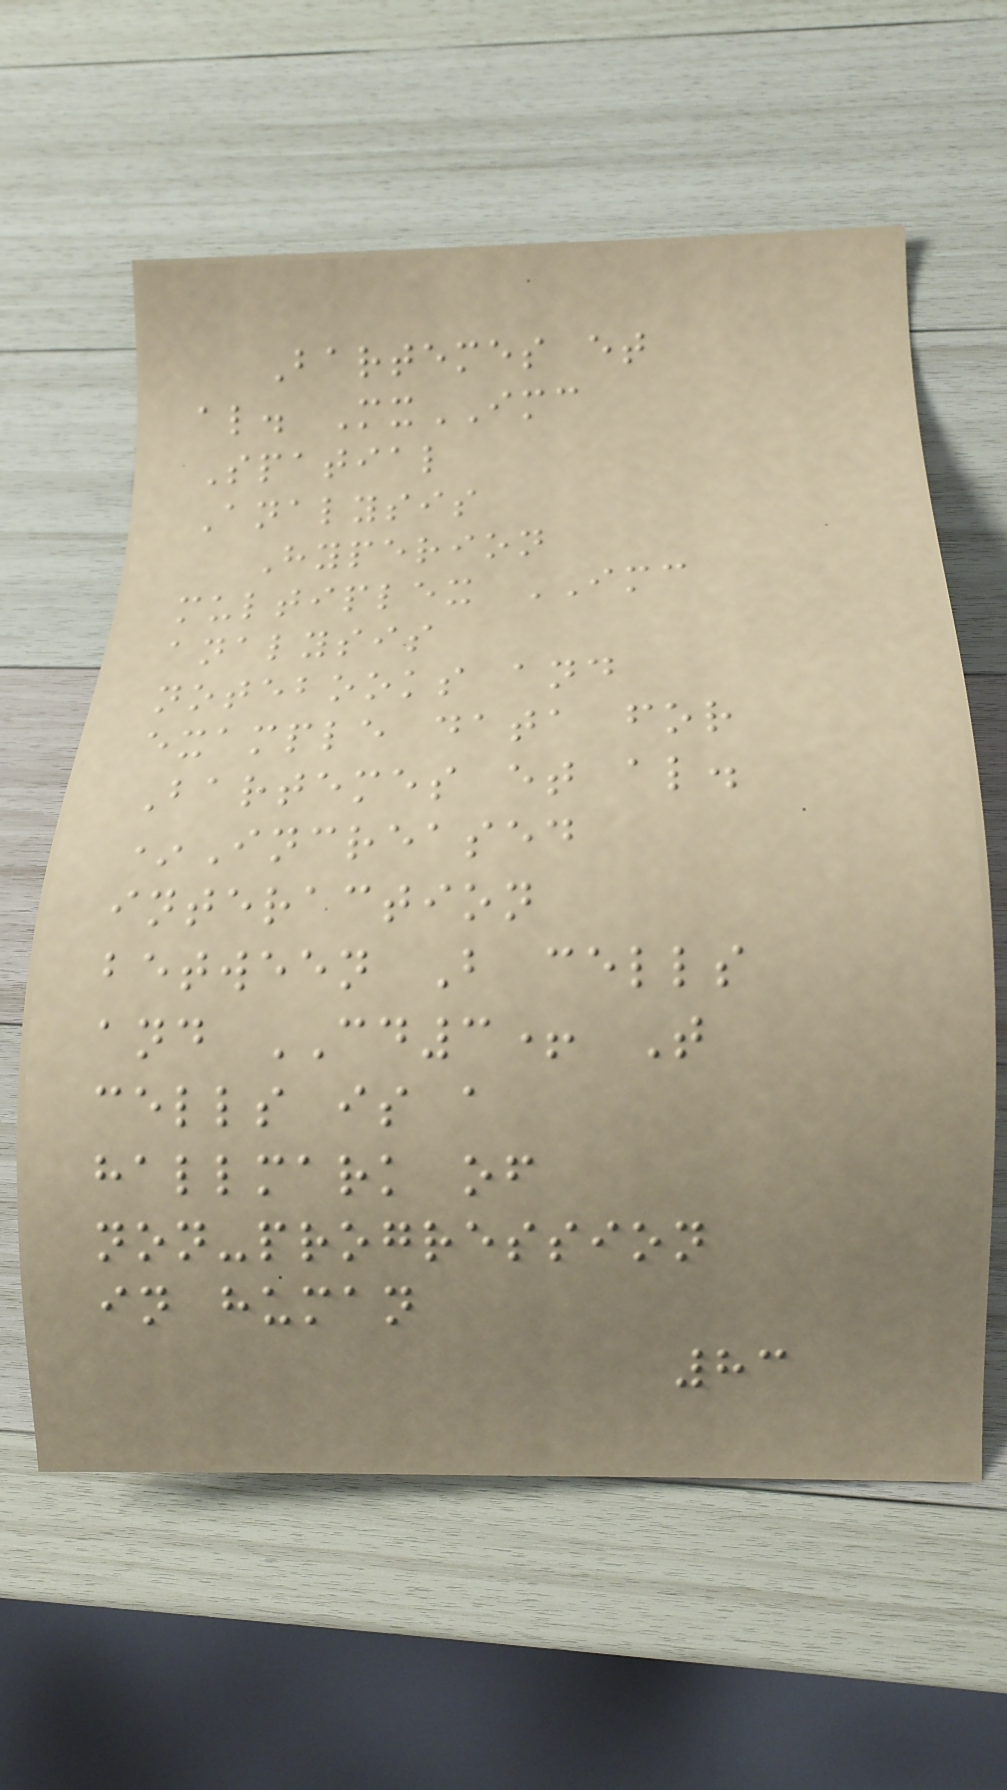Bartemes et
al. MxIMC
Spatial
Analysis
Hyperion
multiplex IMC
analysis
notebooks and
example data for
Bartemes et al.
*Increased
interaction
between B cells
and CD3+ T
cells is a
hallmark of
non-progression
in human
83
